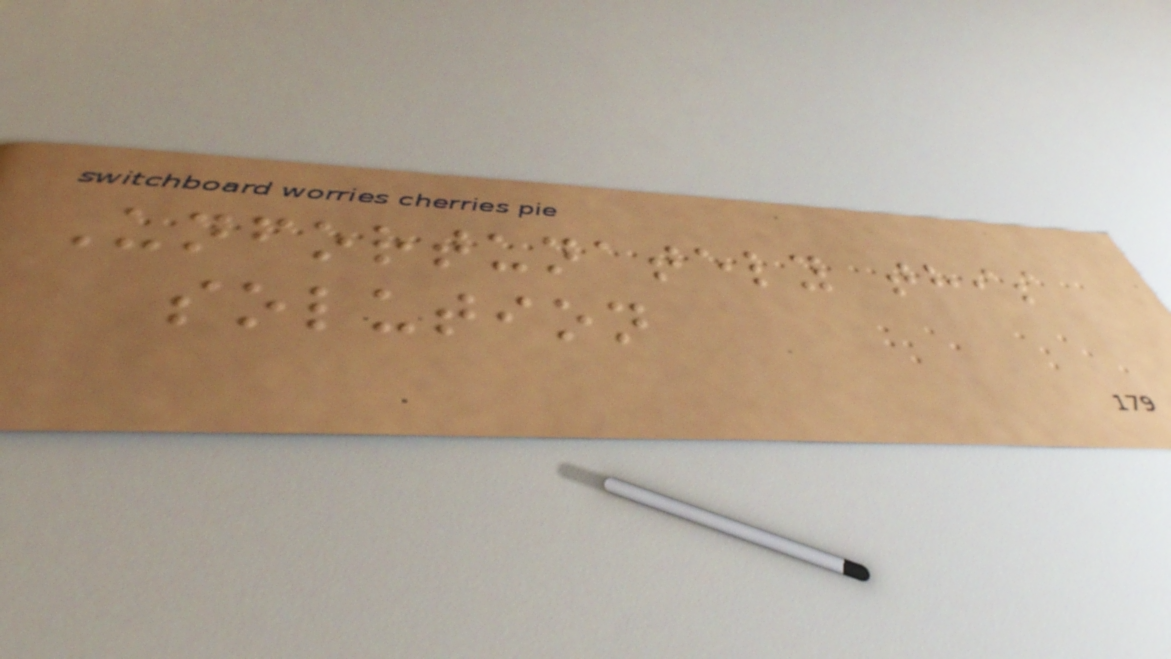Unfortunately this
solution
